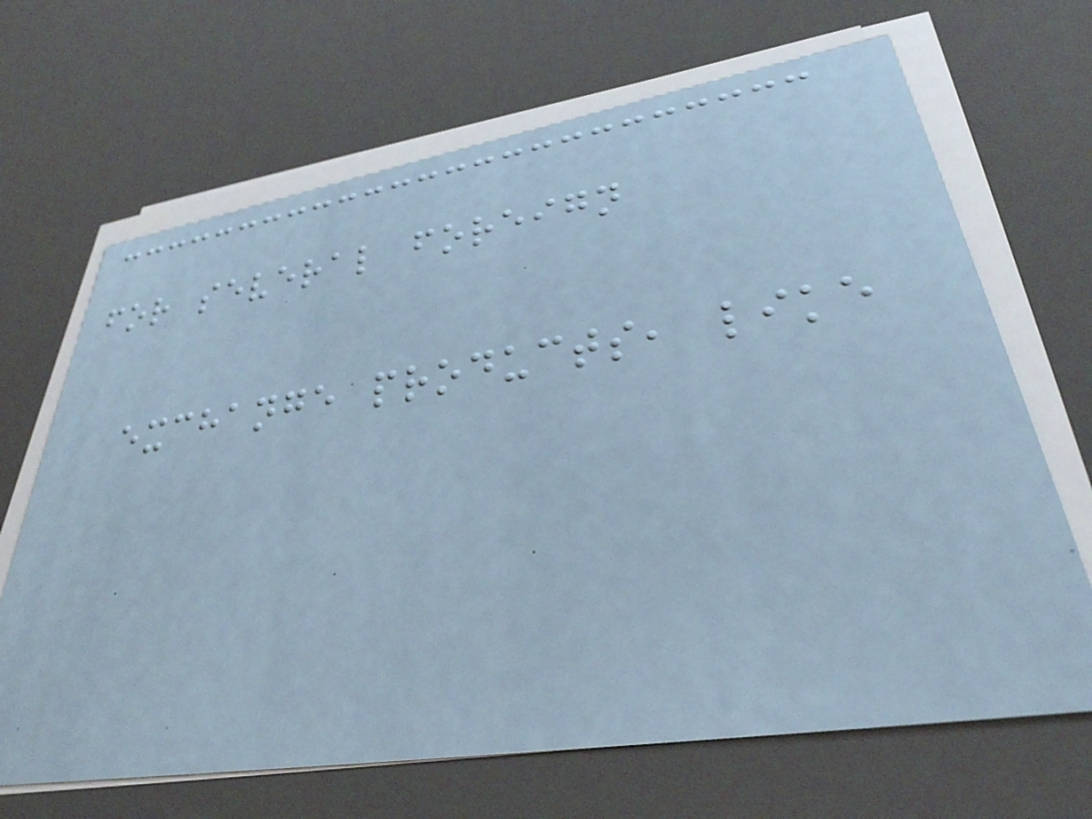for several foreign
exchange products, like
